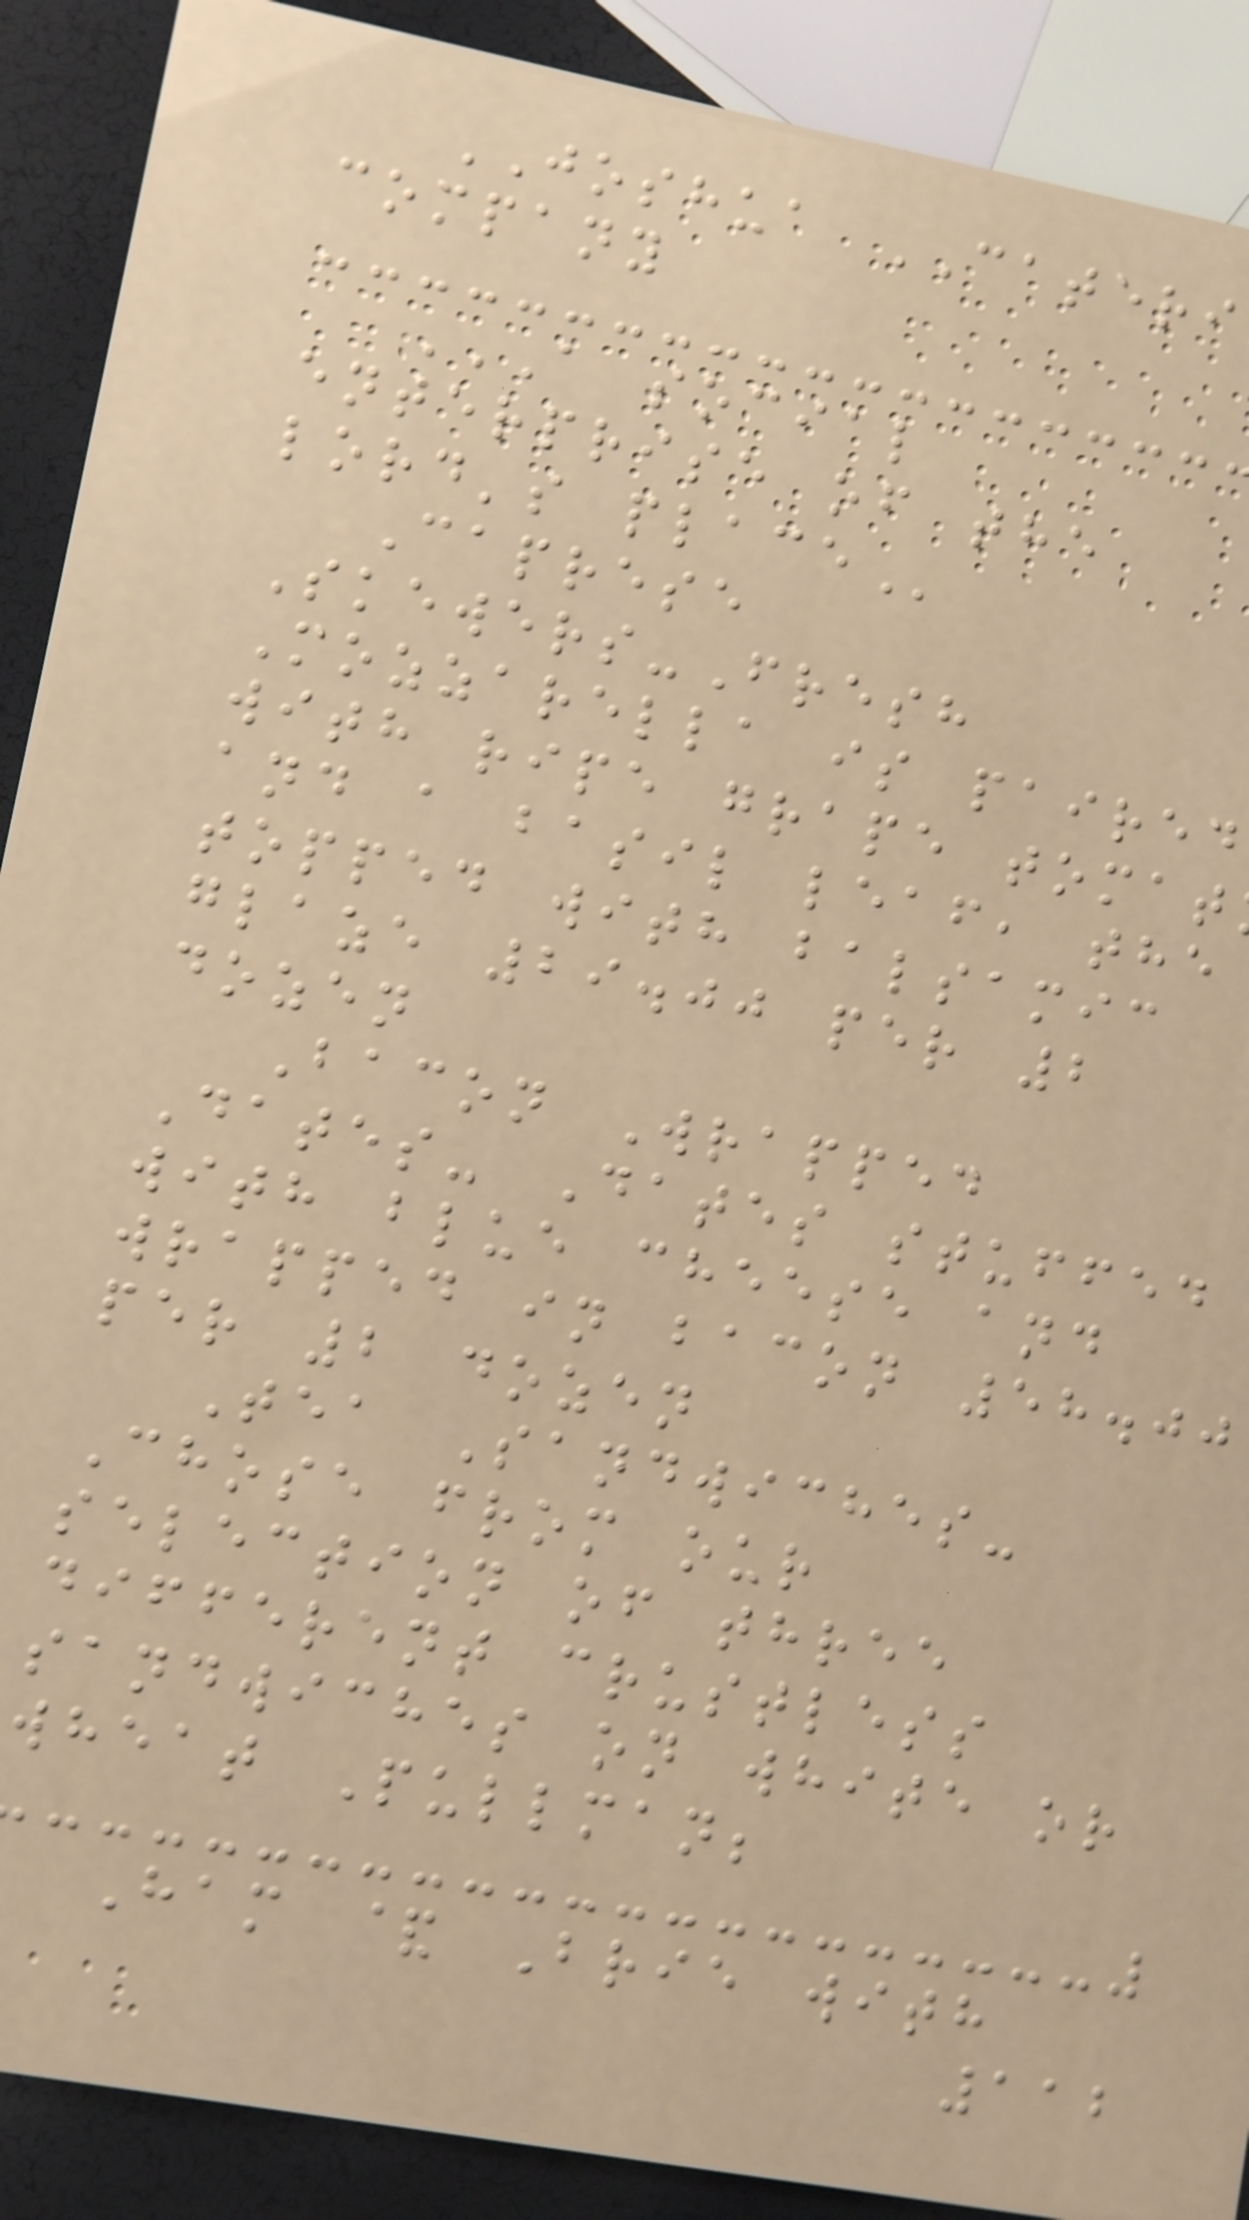JOSHUA CATERI
company
A SOCIAL
enterprise of the
lord's
Caprese
Skewers-Fresh
Mozzarella is paired
with ripe grape tomat
and a basil leaf, the
topped with balsamic
glaze 29.00 per 2
dozen
Bacon Wrapped
Dates- Dates stuffed
with blue cheese and
wrapped in bacon 58.00
per 2 dozen
Tea Sandwiches-
Chose from our
selection of three
different crustless
sandwiches on white or
wheat Pullman;
Ham & Brie with
112
